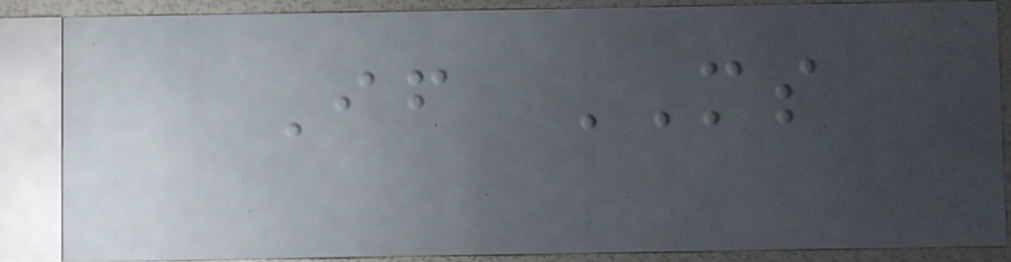If MS
